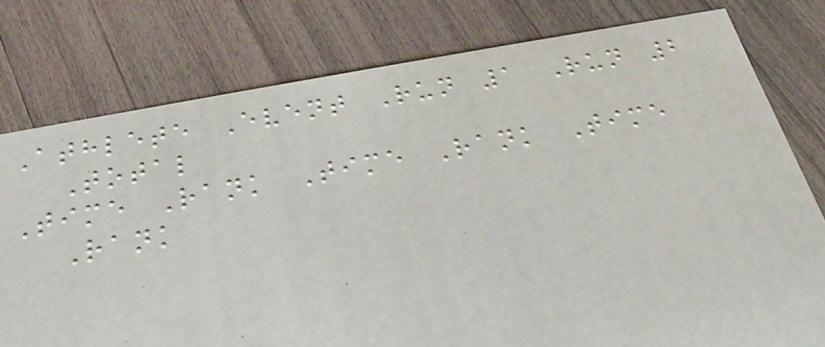Athlete Event Run 1 Run 2
Total
Time Rank Time Rank Time
Rank
